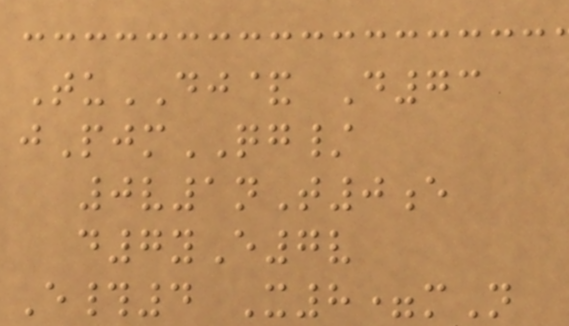TuDJ& D73
jPjmQG/
0v1nT0e
d7yE7v
E#4 X8=mN
